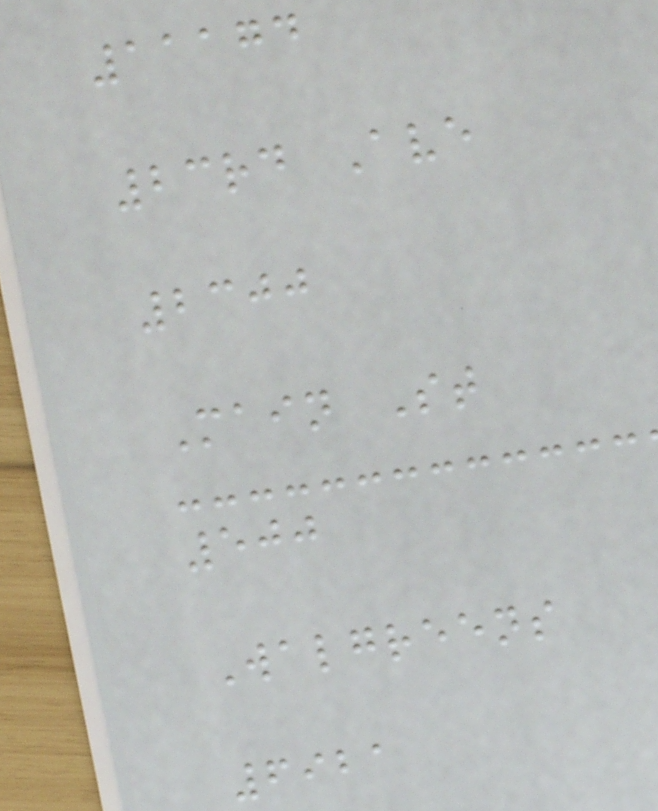11174
23rd Ave
2300
Main St
500
Walgreens
6921
